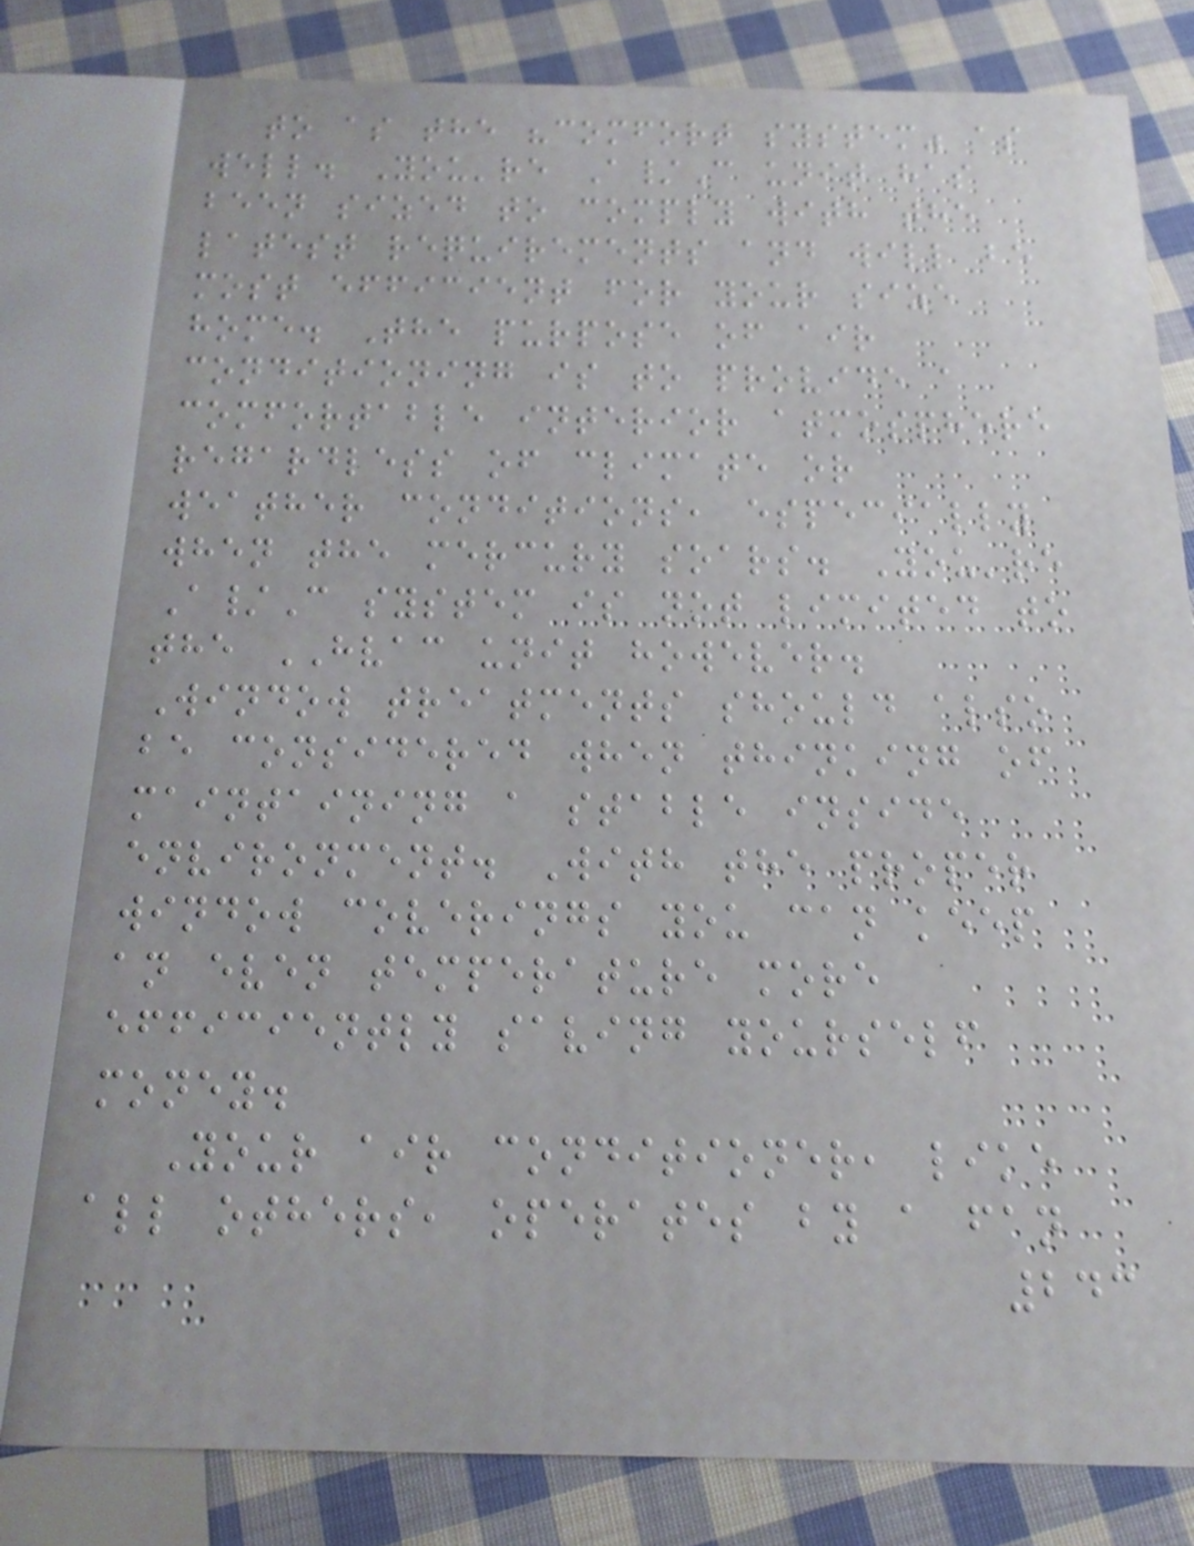to as the "comfort system" as
well. You're A/C unit has
been sized to comply with the
latest requirements and will be
most efficient for your size
home. The purpose of air
conditioning is to provide a
comfortable interior atmosphere
regardless of climate or
weather conditions, especially
when the mercury soars. You're
A/C system is not limited to
the HVAC unit however.
Window treatments should also
be considered when thinking of
maintaining a stable inside
environment. With the proper
window coverings you can keep
an even temperature more
efficiently saving yourself
money.
Your air conditioner, like
all others, operates by a fan
243
